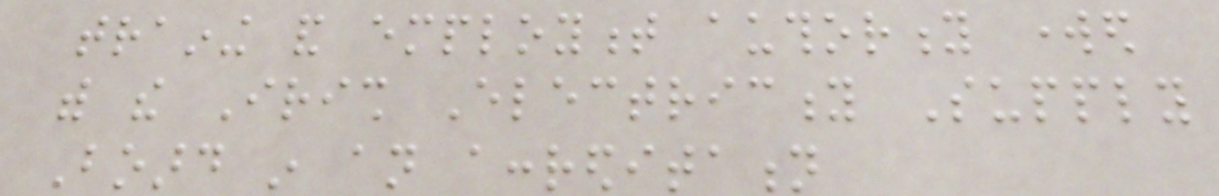training and employment authority worked
with the Irish Electricity Supply
Board in an accreditation
